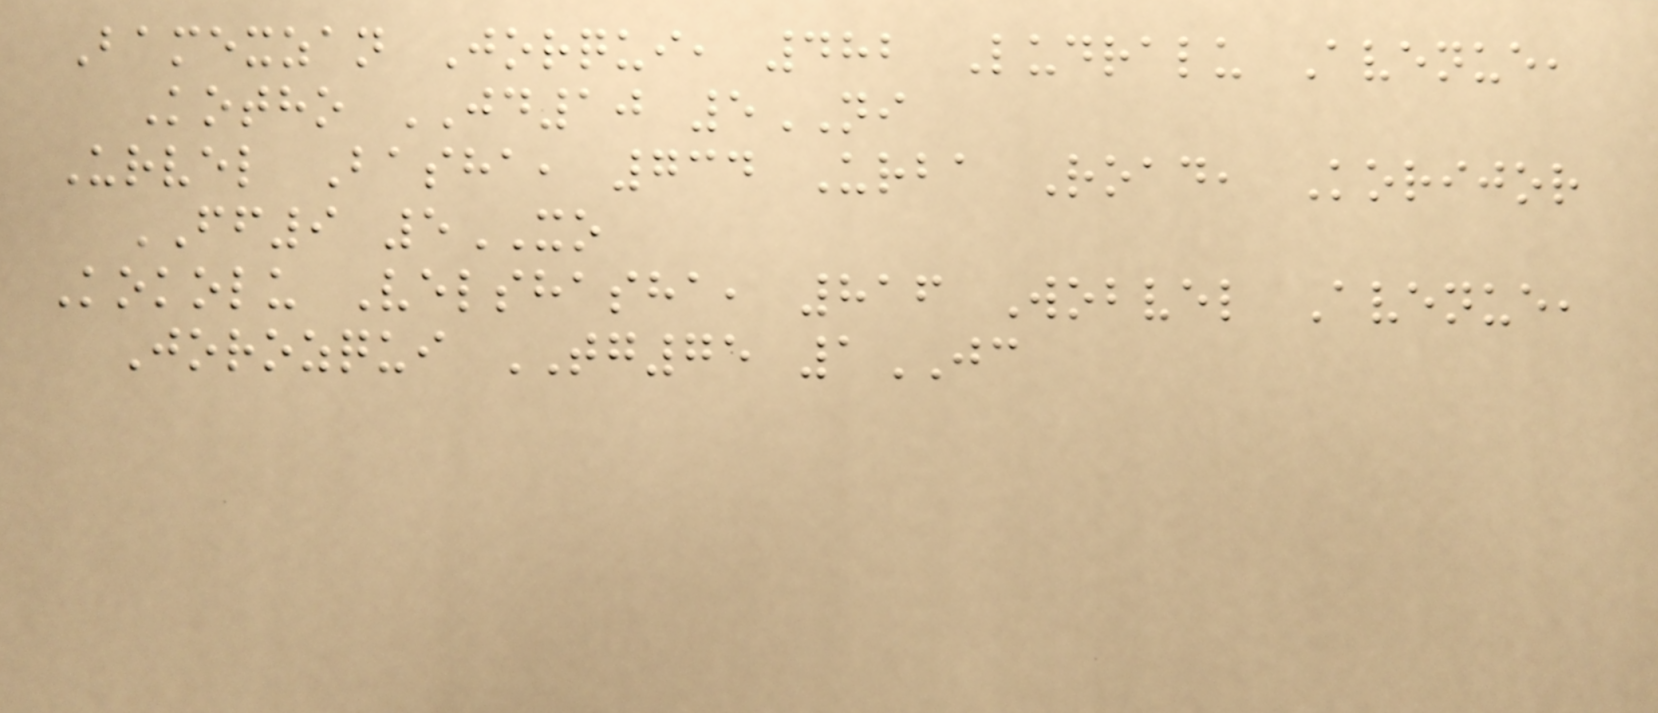Bamexzan Jorqui, 482 Ludralu Avenue,
Kotho JD10 5NI
Urvel Basha, 734 Urba Road, Korijor
FF9 5XO
Kokolu Velshasha, 816 Wobvel Avenue,
Jorozqui TG75 1JC
